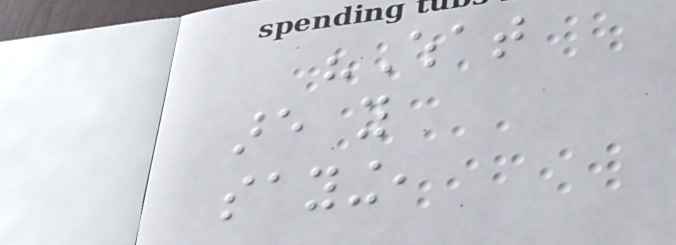"What
are you
saying,
